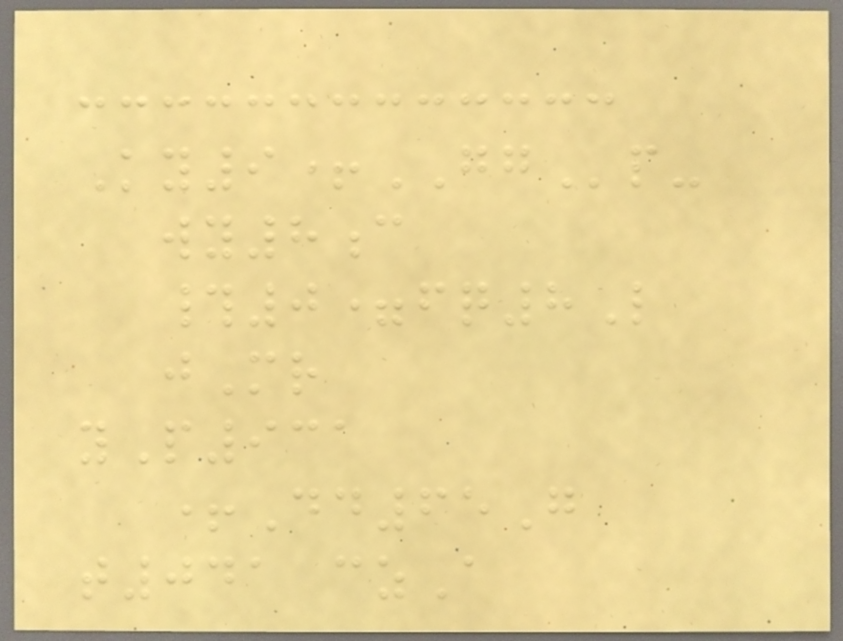Ky9+GGp-
wy8c
#0=fq8L
jMr
yP931
+Dd65G
t041 czA
